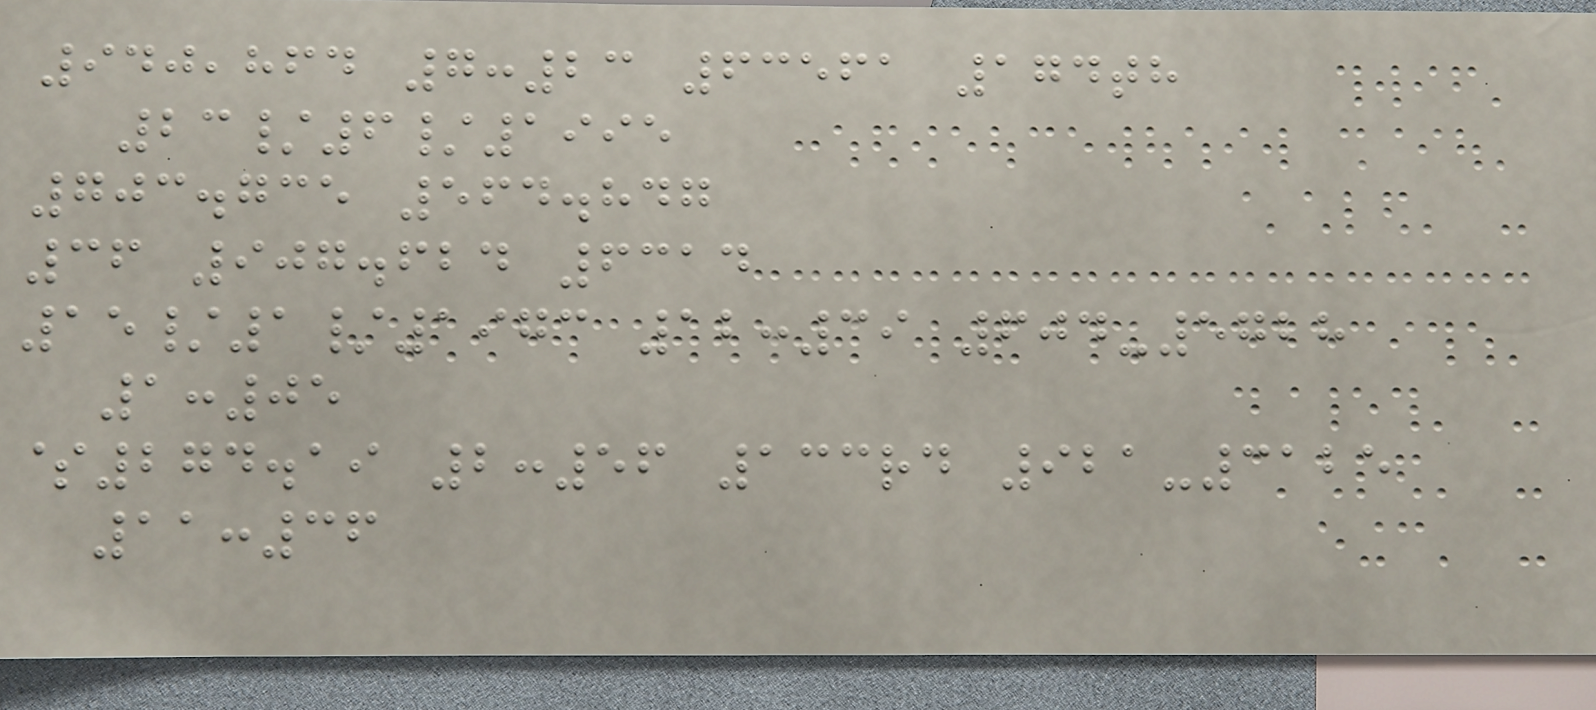940,864 7:23 63561 174th
23/6/1995
703.735 564.847
36 907.624 6314
15/1/1973 12:39 604-5728
1:05
$274.19 2:56 133rd 921-3125
11:36
